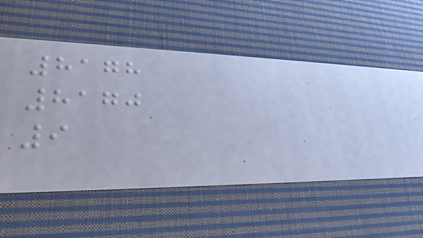8178
8170
9
